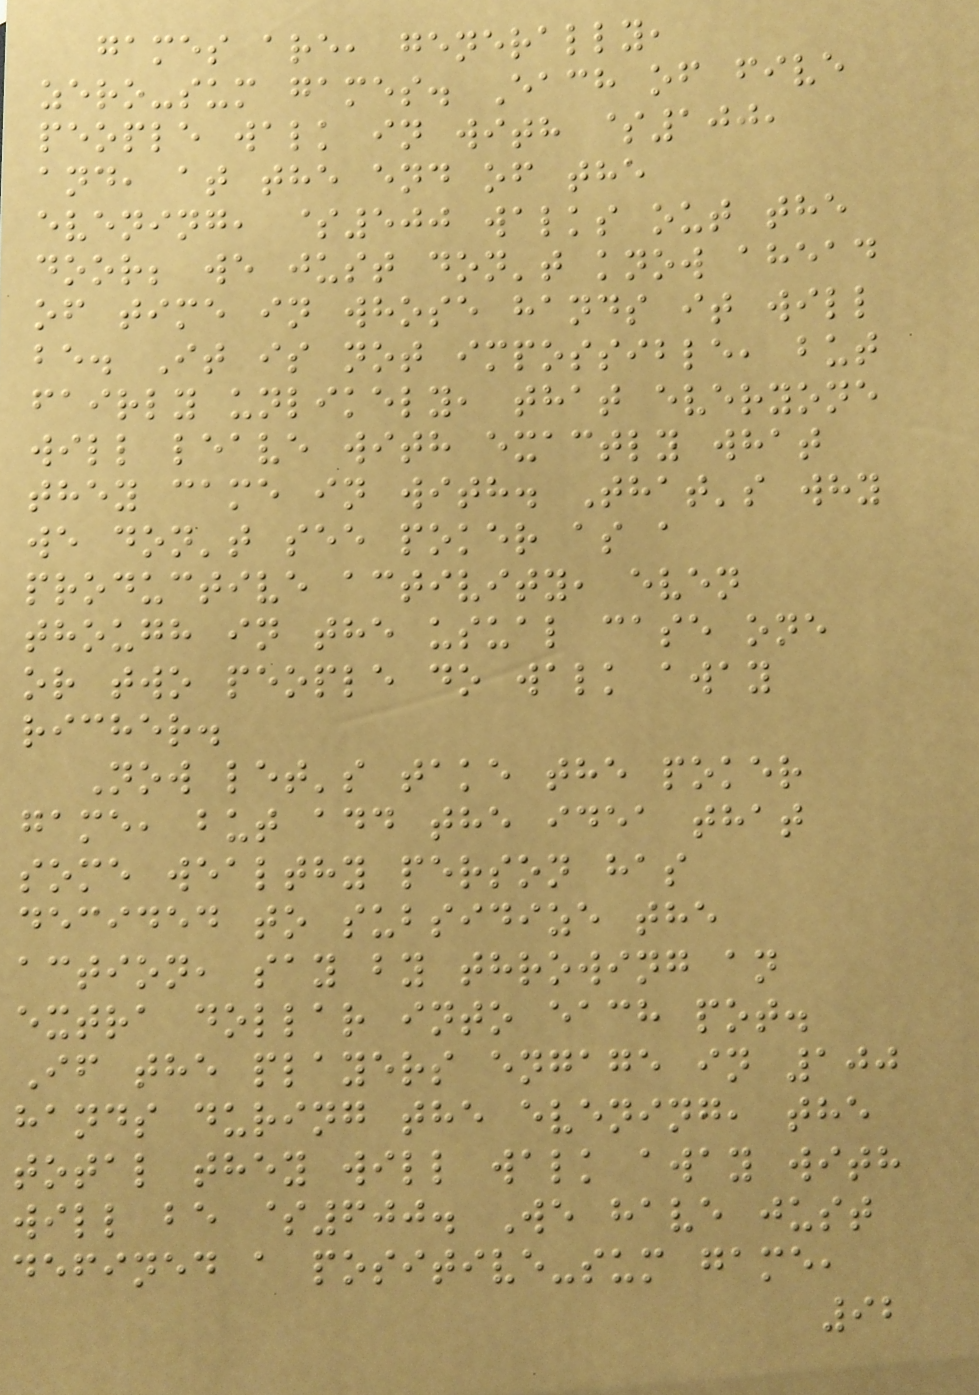games are, generally,
zero-sum games. Each of five
people walk in with $100,
and, at the end of the
evening, $500 walks out the
door; we just don't know ahead
of time in whose hands it will
be. It is not impossible, but
fairly unlikely, that everyone
will leave with exactly what
they came in with. That's why
we don't see poker as a
productive activity, even
though in the usual case one
or two people do walk away
richer.
Now let's take the poker
game, but add the idea that
some wealthy person has
decided to subsidize the
action, say by throwing an
extra dollar into each pot.
If the players engage in 100
hands during the evening, the
total they will walk away with
will be $600. We have just
defined a positive-sum game,
92
